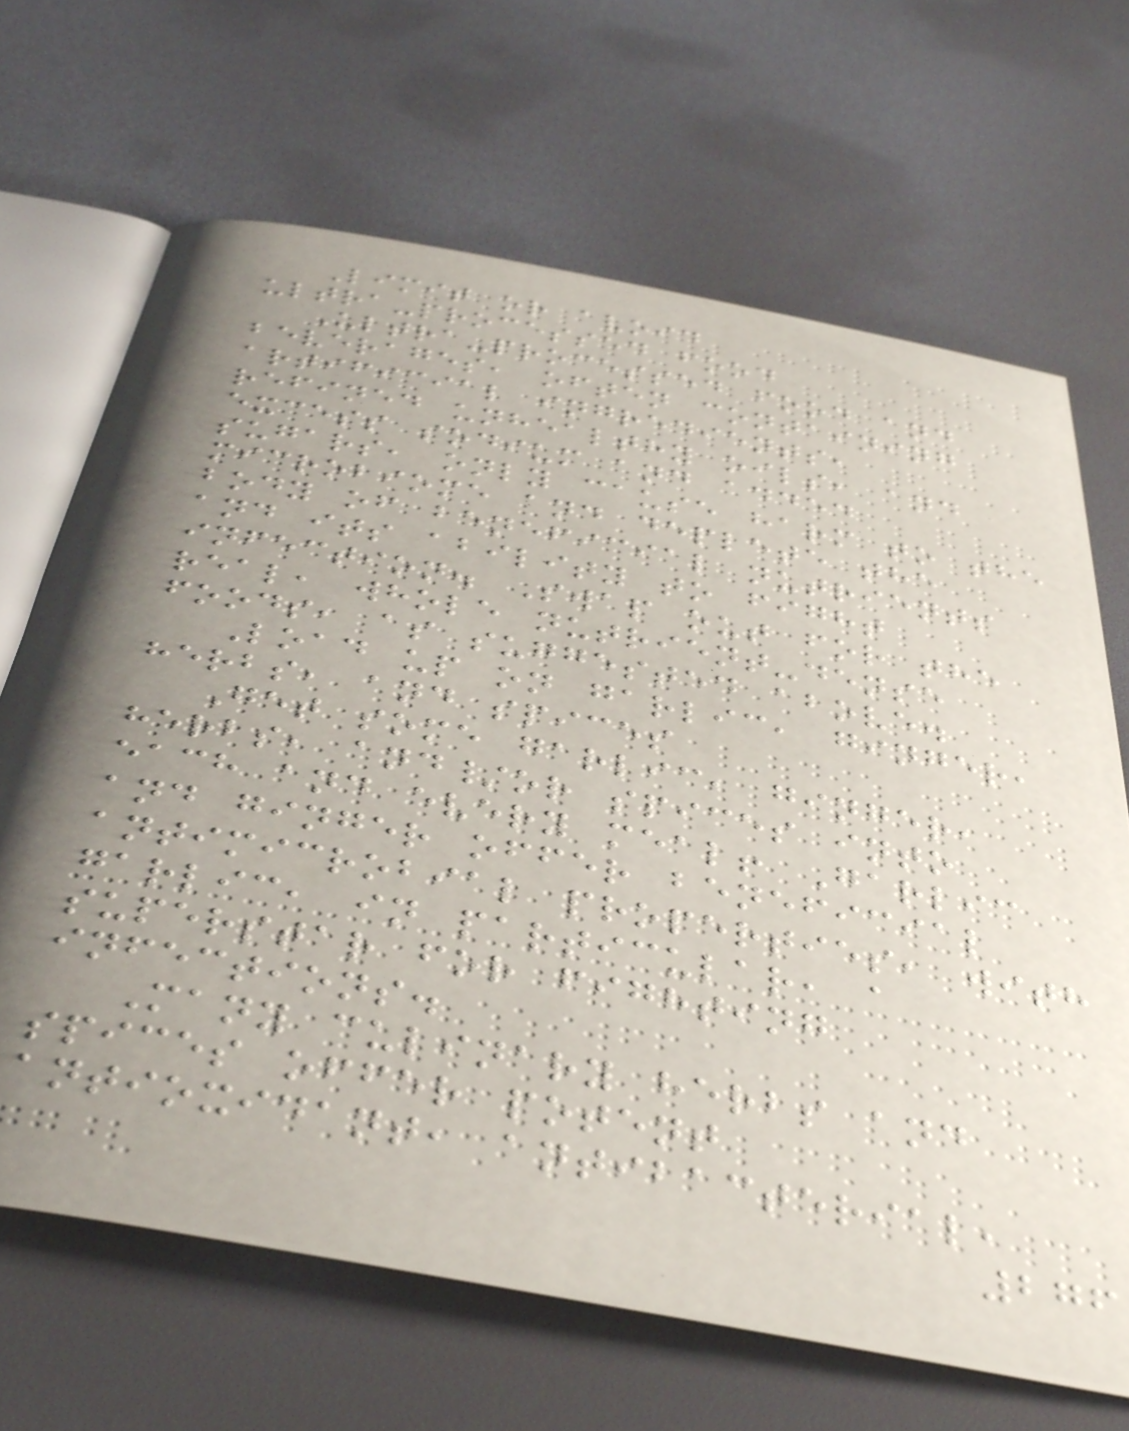Limit or avoid
ultra-processed food
Ultra-processed food and
beverages, often containing
artificial ingredients,
refined unhealthy oils, and
excess sodium and added
sugars, only cause harm to the
microbiome and deplete the
body of beneficial nutrients
and its ability to fight
infection. Swap out for the
real, whole nutrient-dense
foods, as suggested above.
Load up on garlic, ginger,
herbs, and spices
Get some garlic, ginger,
herbs, and/or spices into
each and every meal! Garlic
and ginger offer beneficial
antimicrobial properties, with
garlic, in particular, a
superstar for fighting
infections.
Many culinary herbs and
spices offer potent
antioxidant, antibacterial,
276
